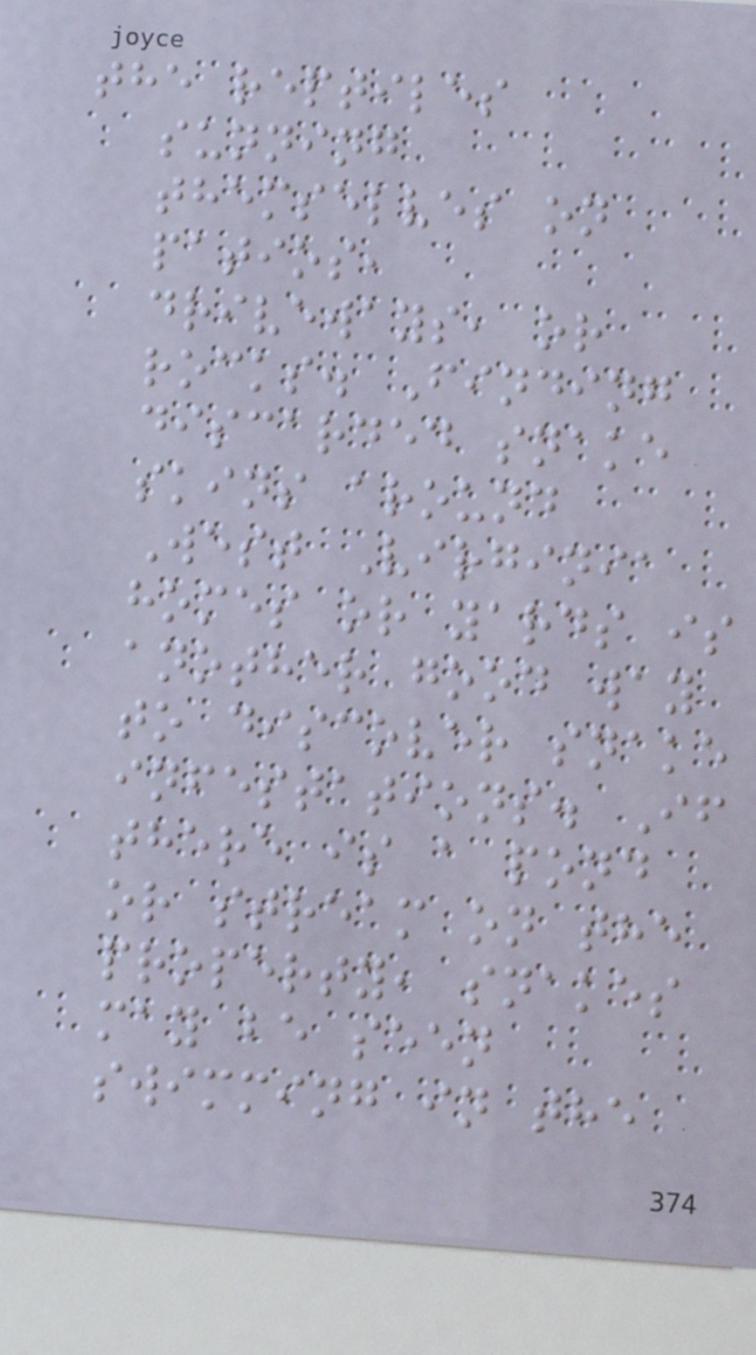the reptiles
sunning
themselves on
patios,
driveways, or
rocks. Finding
discarded snake
skins around
West Virginia
homes or yards is
another good way
to discover snake
infestations. If
there is a pond
or stream on the
property, snakes
may be seen
swimming in the
